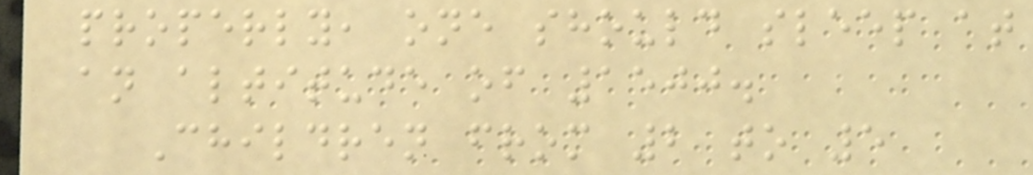properly, one should sleep at
an altitude of 1500.
Children from 2 to 5
